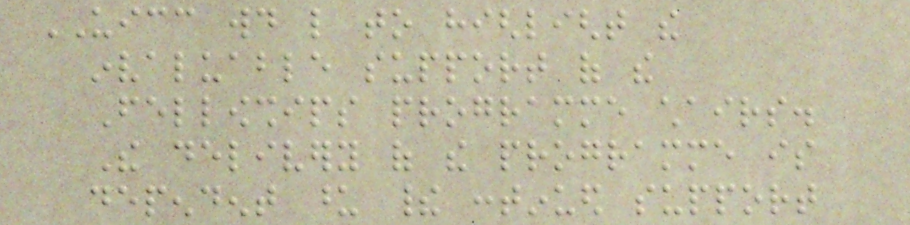UICC would like to highlight the
invaluable support of the
Fellowships programme chairs.
The delivery of the programme is
dependent upon their continued support
